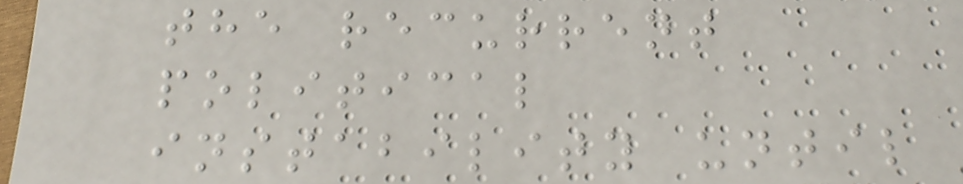the recurrent
political
instability until
